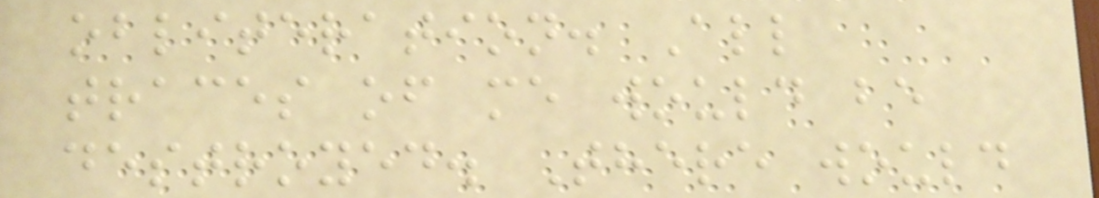obliteration. All
traces of me would be
destroyed. There would
